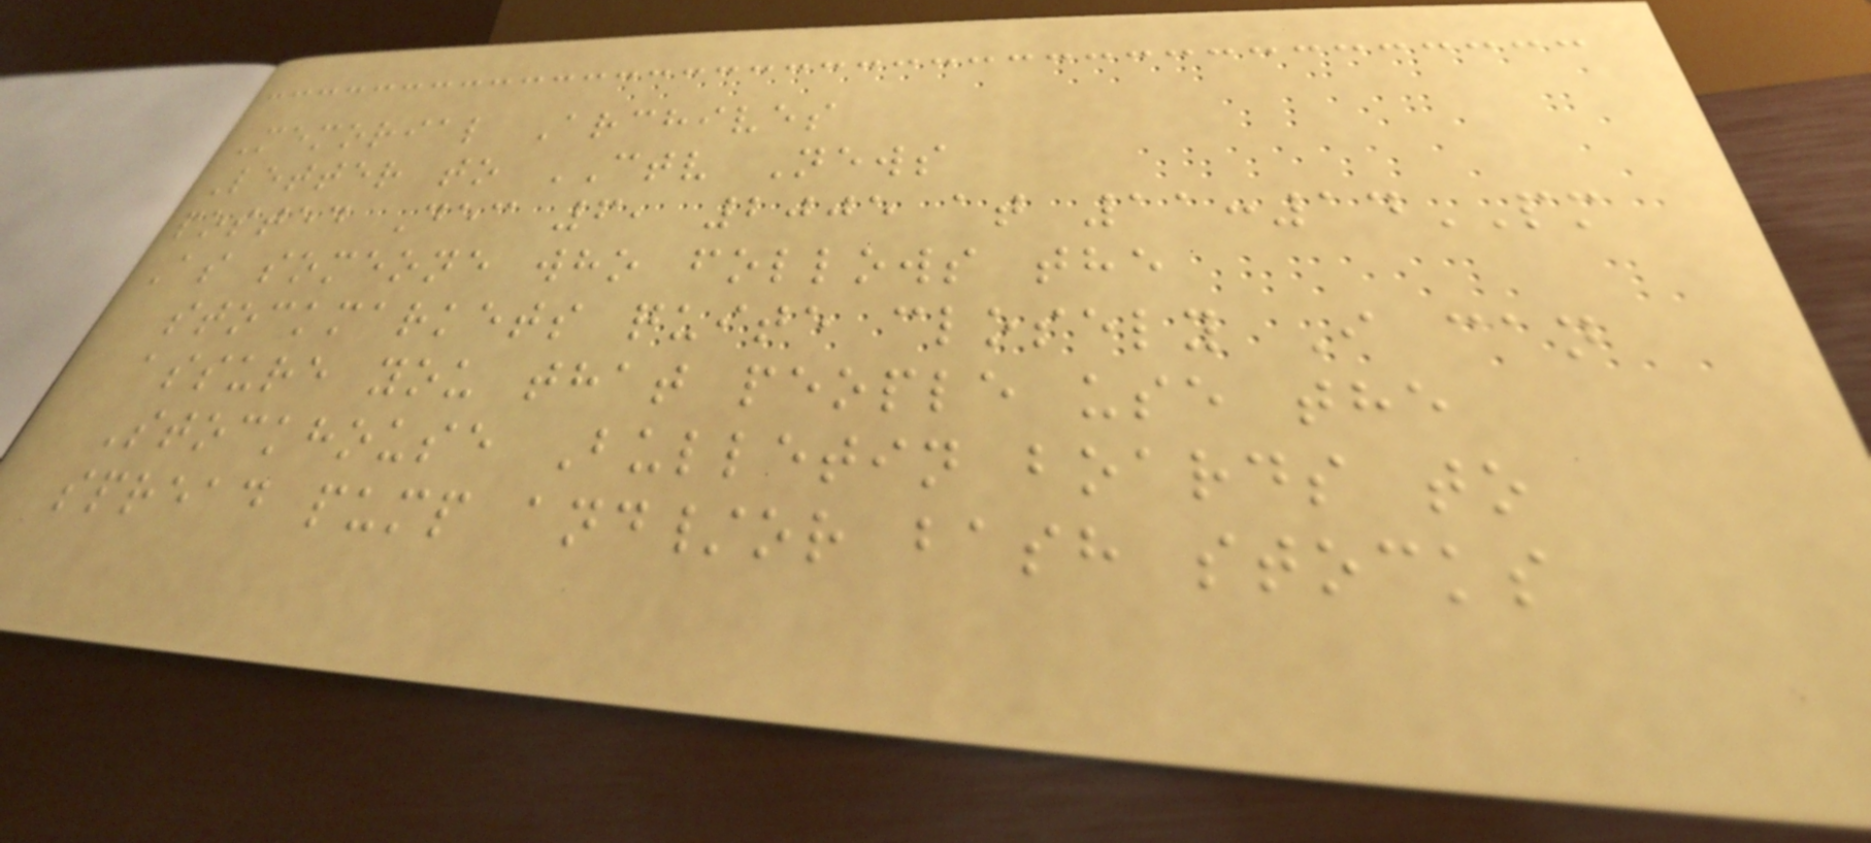Memorial Archives
Letter to CTV News
posted Dec 6, 2005 at 11:14PM
As someone who follows the
stockmarkets quite closely I can
assure you that people use the
Stockhouse Bulletin boards to
spread pump and/or bash stocks
